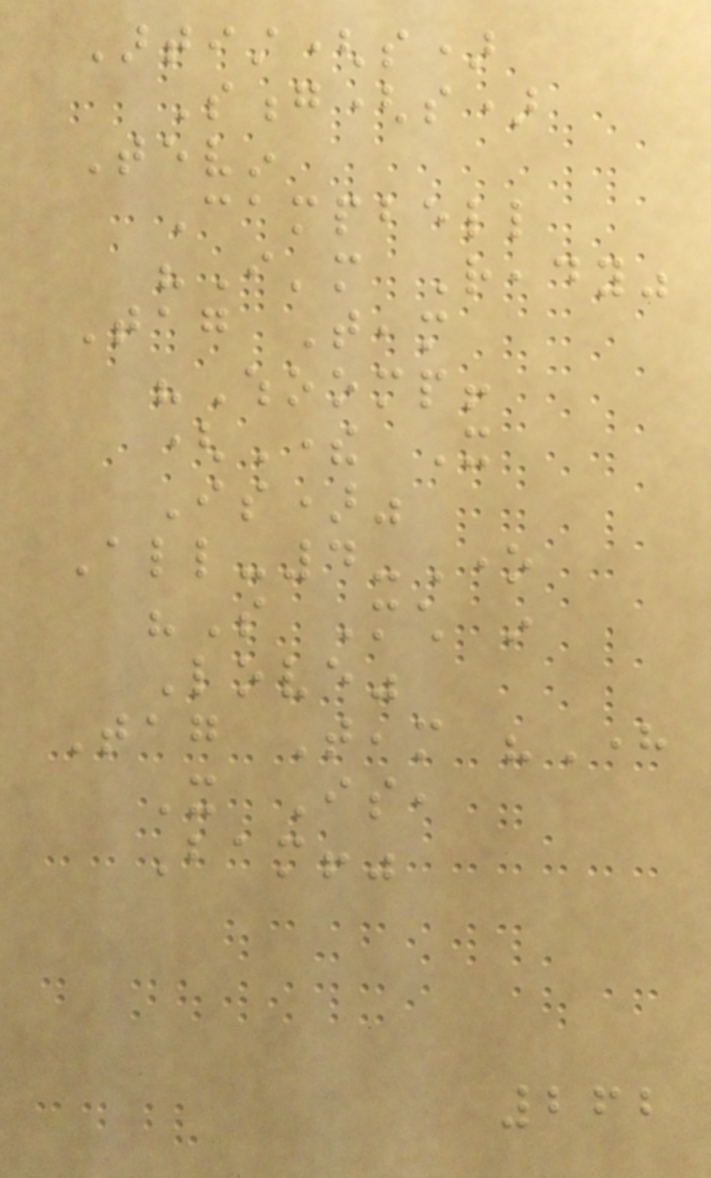Artist(s)
Song(s)
Tevin
Campbell
"I'm Ready"
Tag Team
"Whoomp!
(There It
Is)"
All-4-One
"So Much in
Love"
Tag Team "Here
It Is,
Bam!"
262
